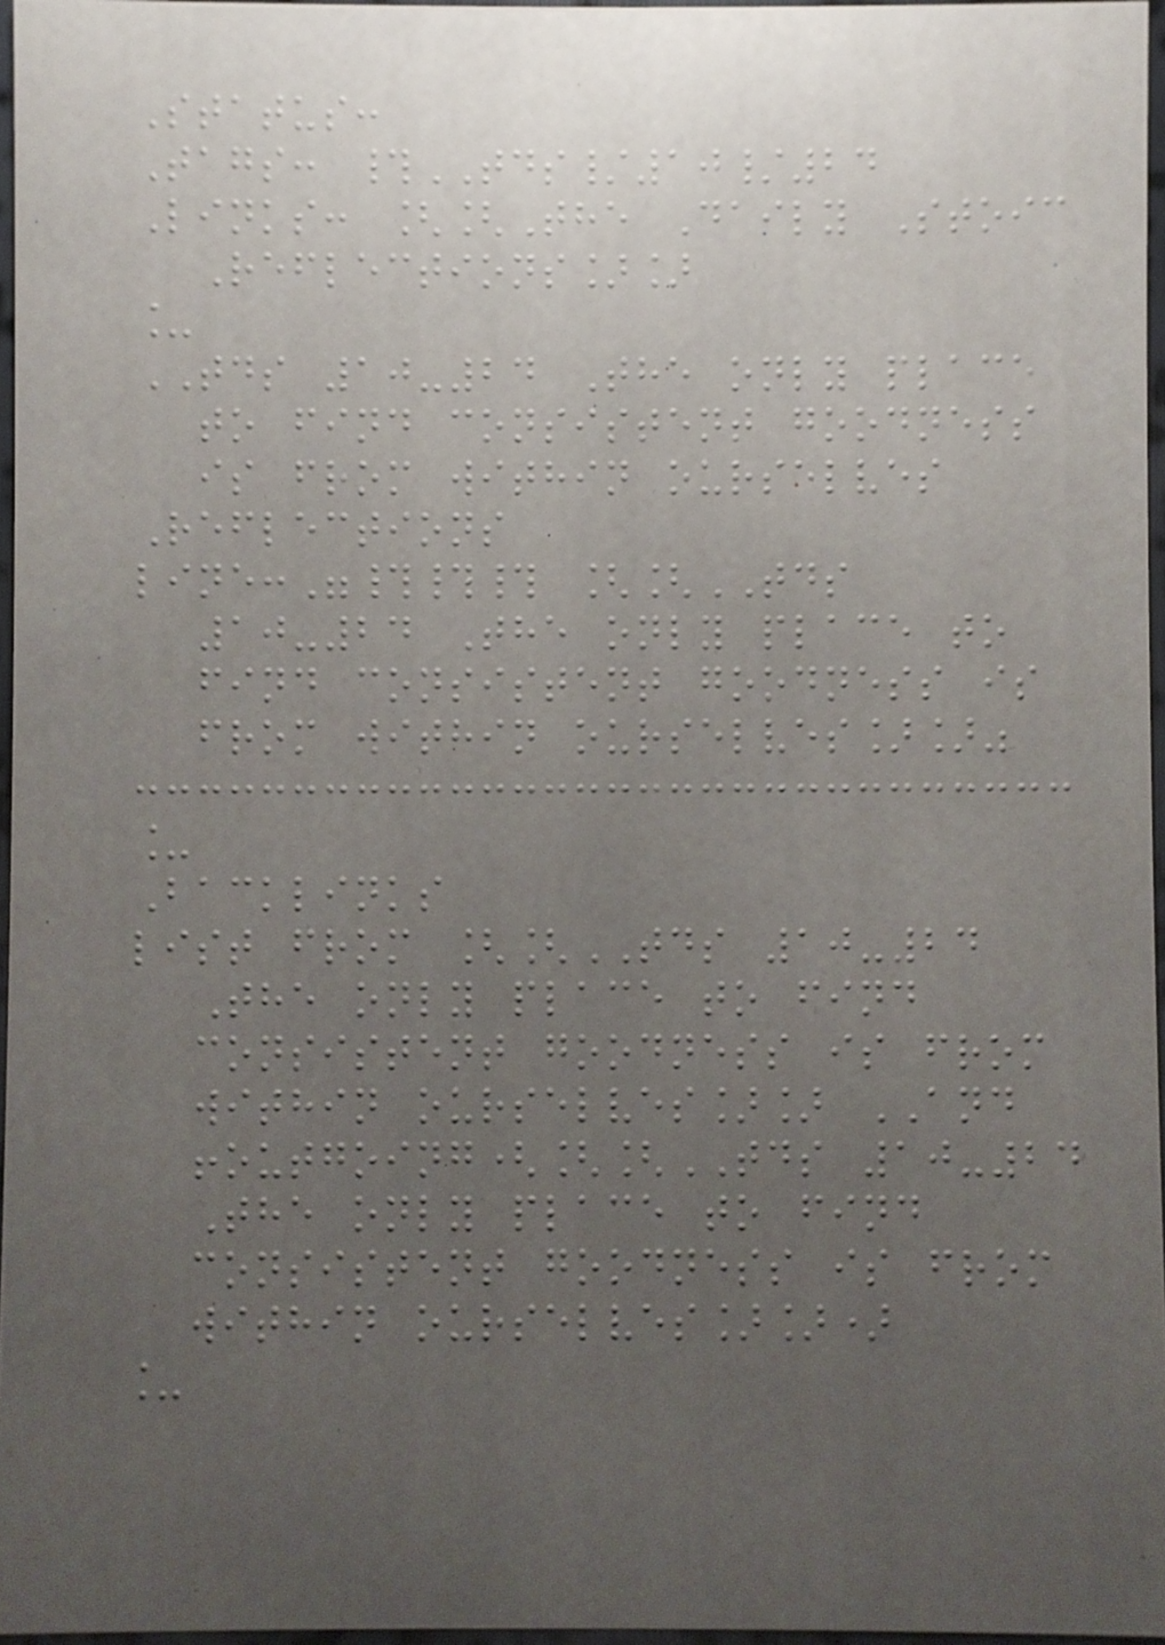Status:
Tags: #TDS/10/24
Links: [[The Daily Stoic
Reflections]]
_
TDS 10-24 The only place
to find consistent goodness
is from within ourselves
Reflections
line:"### [[TDS
10-24 The only place to
find consistent goodness is
from within ourselves]]"
_
Backlinks
list from [[TDS 10-24
The only place to find
consistent goodness is from
within ourselves]] AND
!outgoing([[TDS 10-24
The only place to find
consistent goodness is from
within ourselves]])
_
